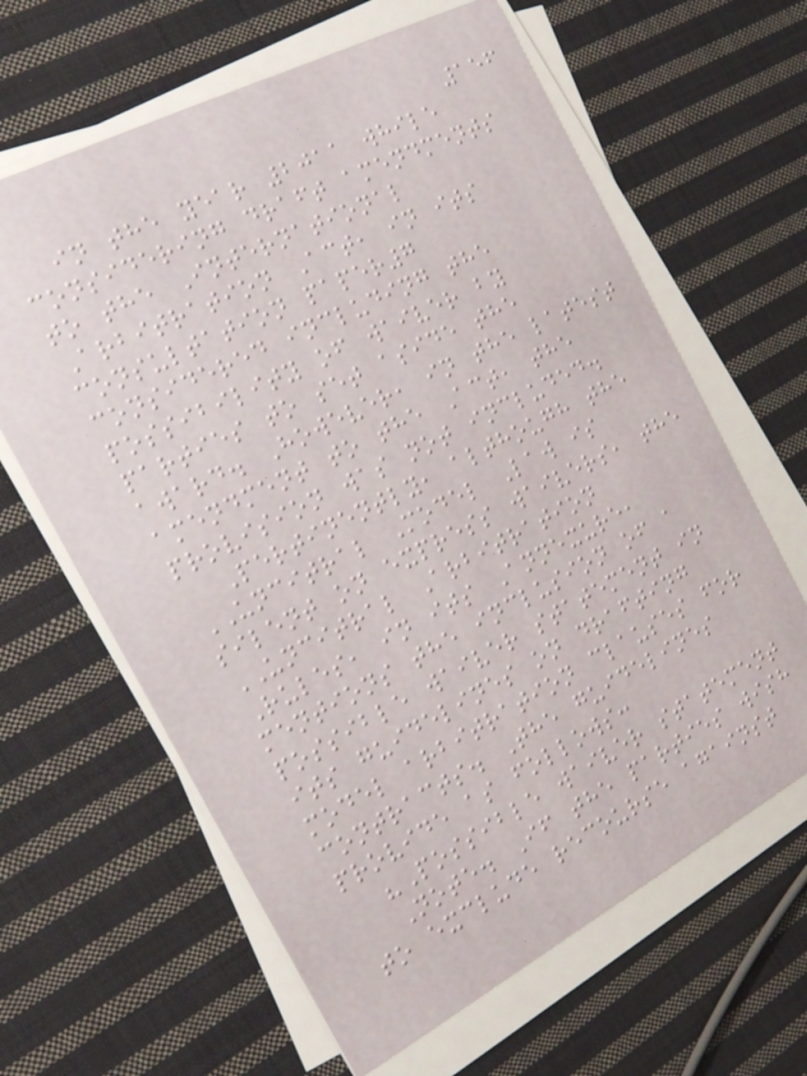156
in the year 2011 while
considering draft amendments
to the International
Arbitration Act, in its
consultation paper7
considered including the
possibility of waiver by
parties to set aside the
award. However, in the latest
amendment to the Act, the
provision was not included.
Pertinently, although the
UNCITRAL Model Law is
silent on express waivers, the
UNCITRAL Arbitration
Rules, in its Annexure,
mentions the inclusion of a
possible waiver statement in
its guidelines on drafting
model arbitration clauses for
contracts. The guidelines
provide as follows:
"Possible waiver statement
Note. If the parties wish
to exclude recourse against
